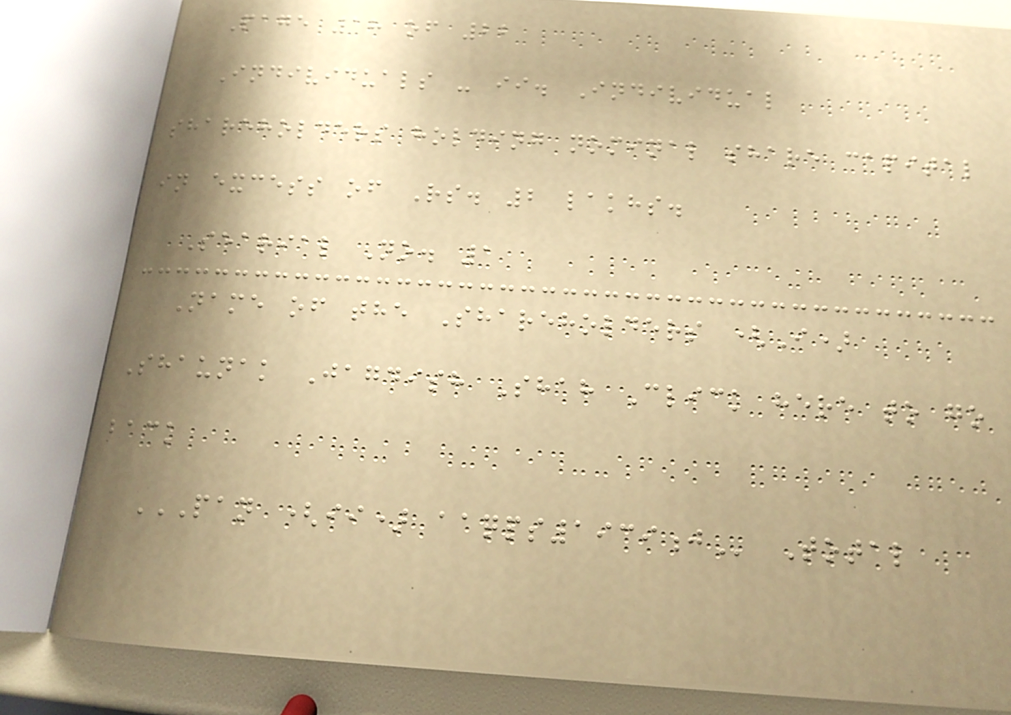Page 18 of 22
Individuals - ii. Individual
shareholders holding nominal share capital
in excess of Rs. 2 lakhs.
Searial No. 1
Name of the Shareholders (I)
Shaunak Jagdish Shah Click here to go
back
PAN (II) AAQPS1939J Total
